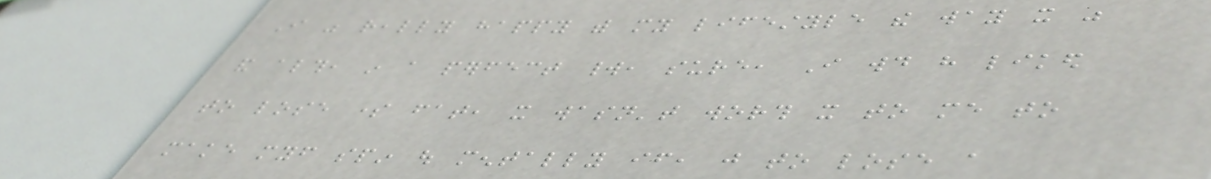I was really happy with my lifestyle the way it was
and although, in a perfect world, sure, I would have liked
to lose some fat, it wasn't worth it to me to
make myself spin out mentally if, just to lose a
